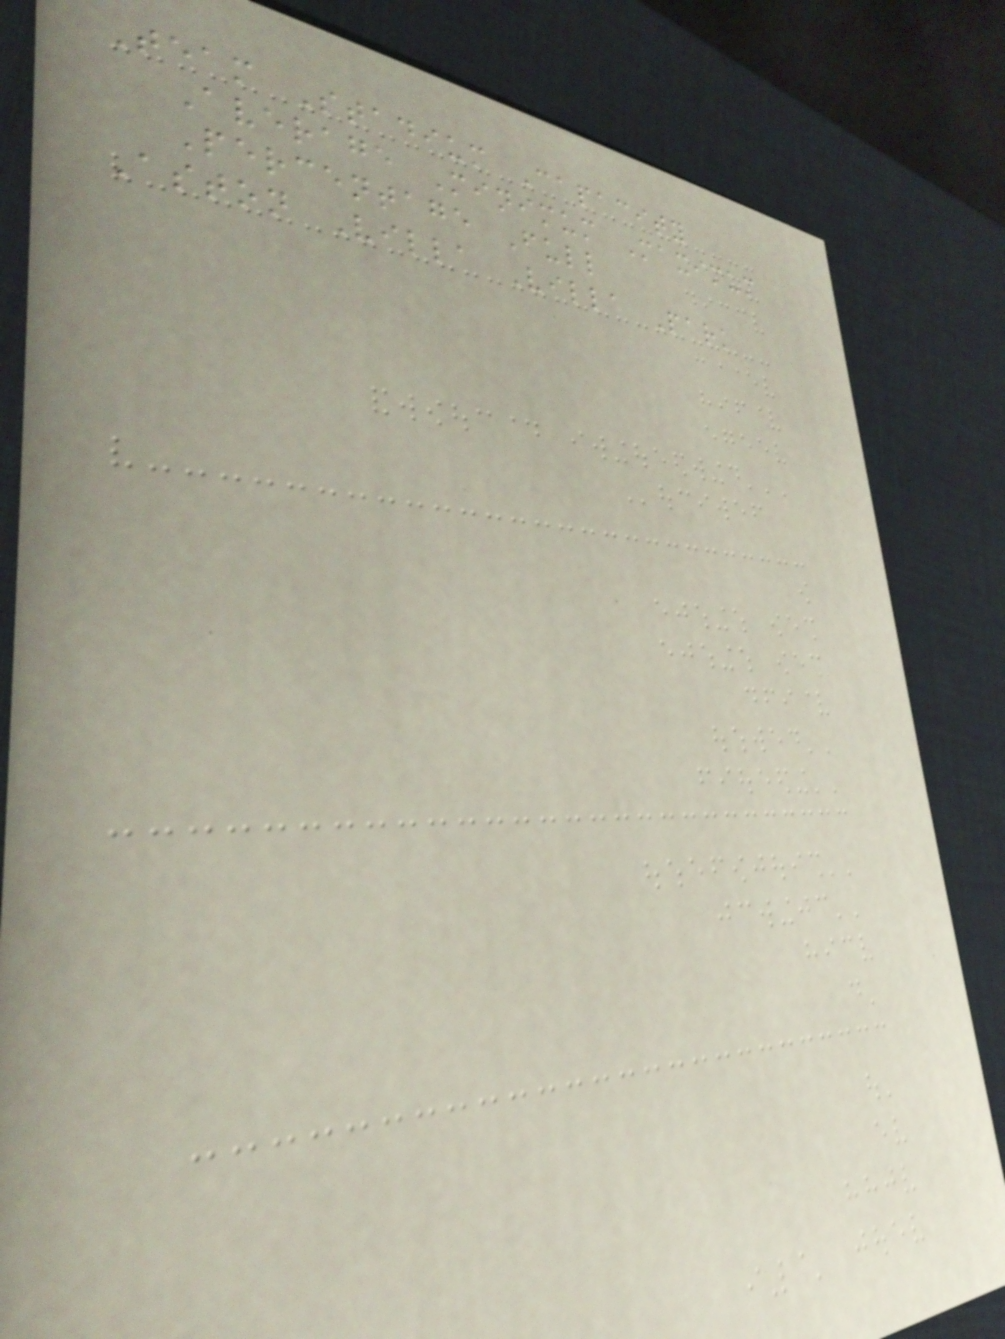Team Stadium Capacity
Average Minimum Maximum
Percentage Full
Aston Villa Villa Park
